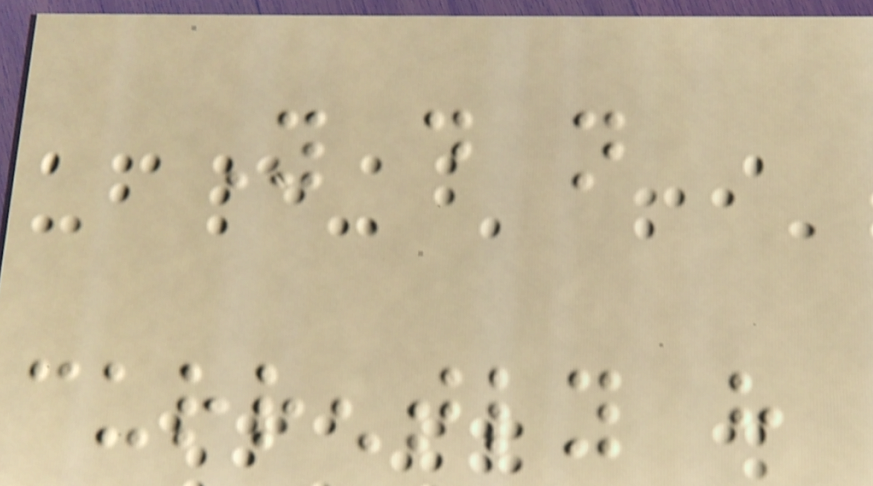You do not
currently have
